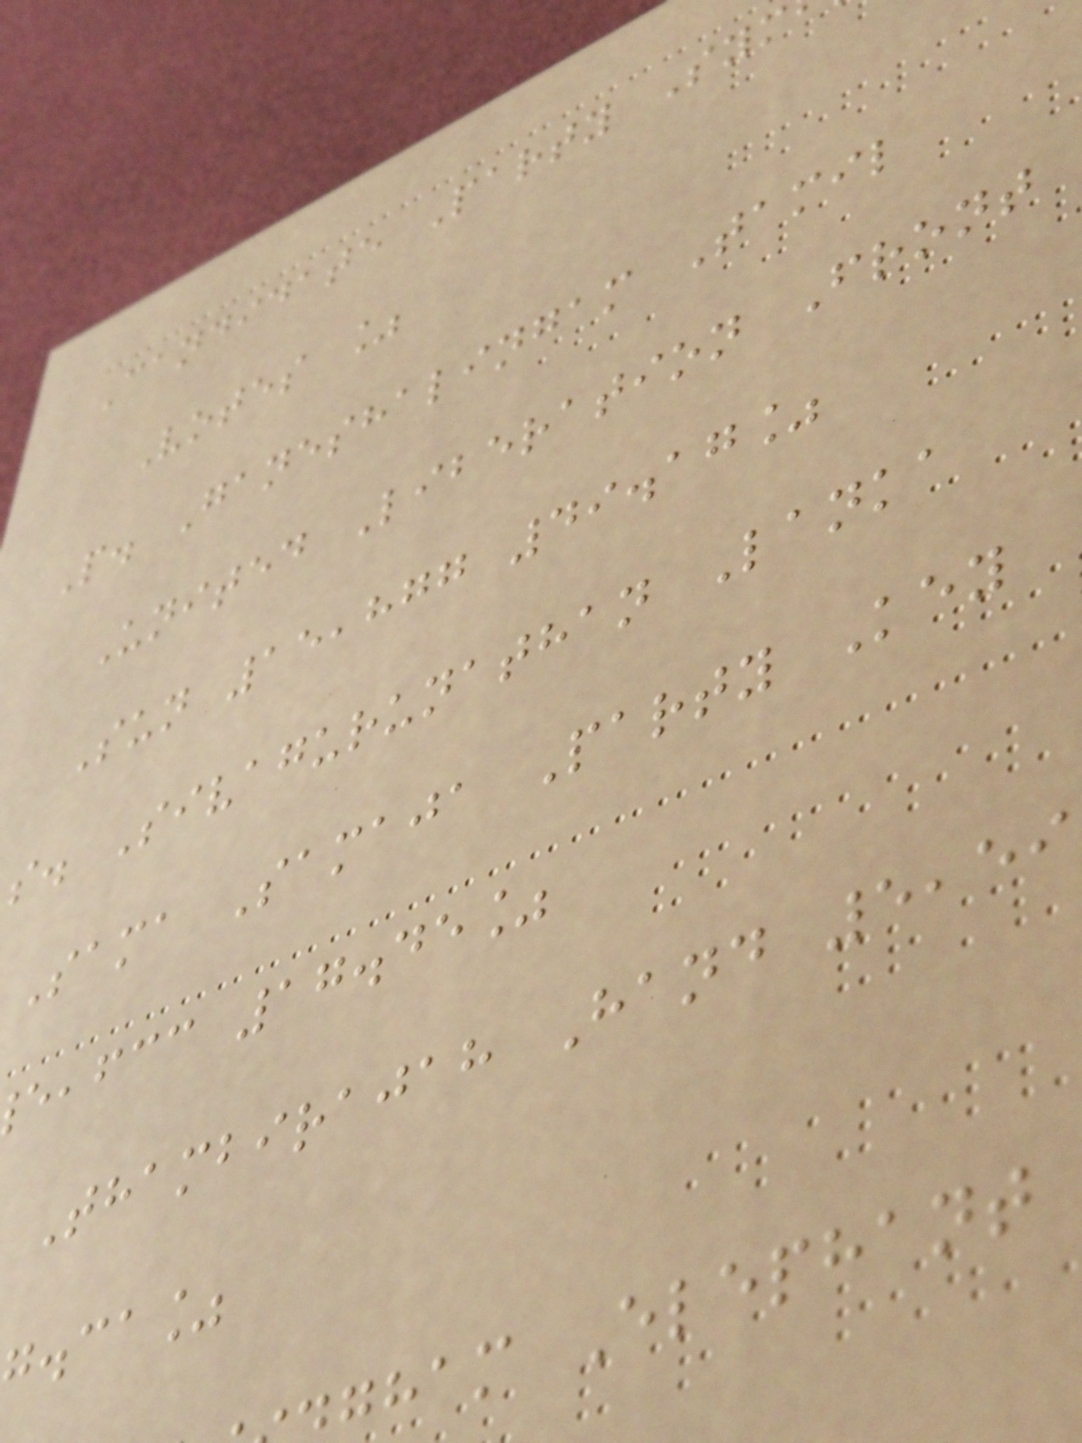Candidate Party Sym
Votes %
P. Ganeshalingam Tamil
United Liberation Front
Sun 15,877 49.17%
s. Sivagurunathan Lanka
Sama Samaja Party Key
,fcc 17.45%
Thambirajah Hand 5,59
.ca%
ham Elephant
